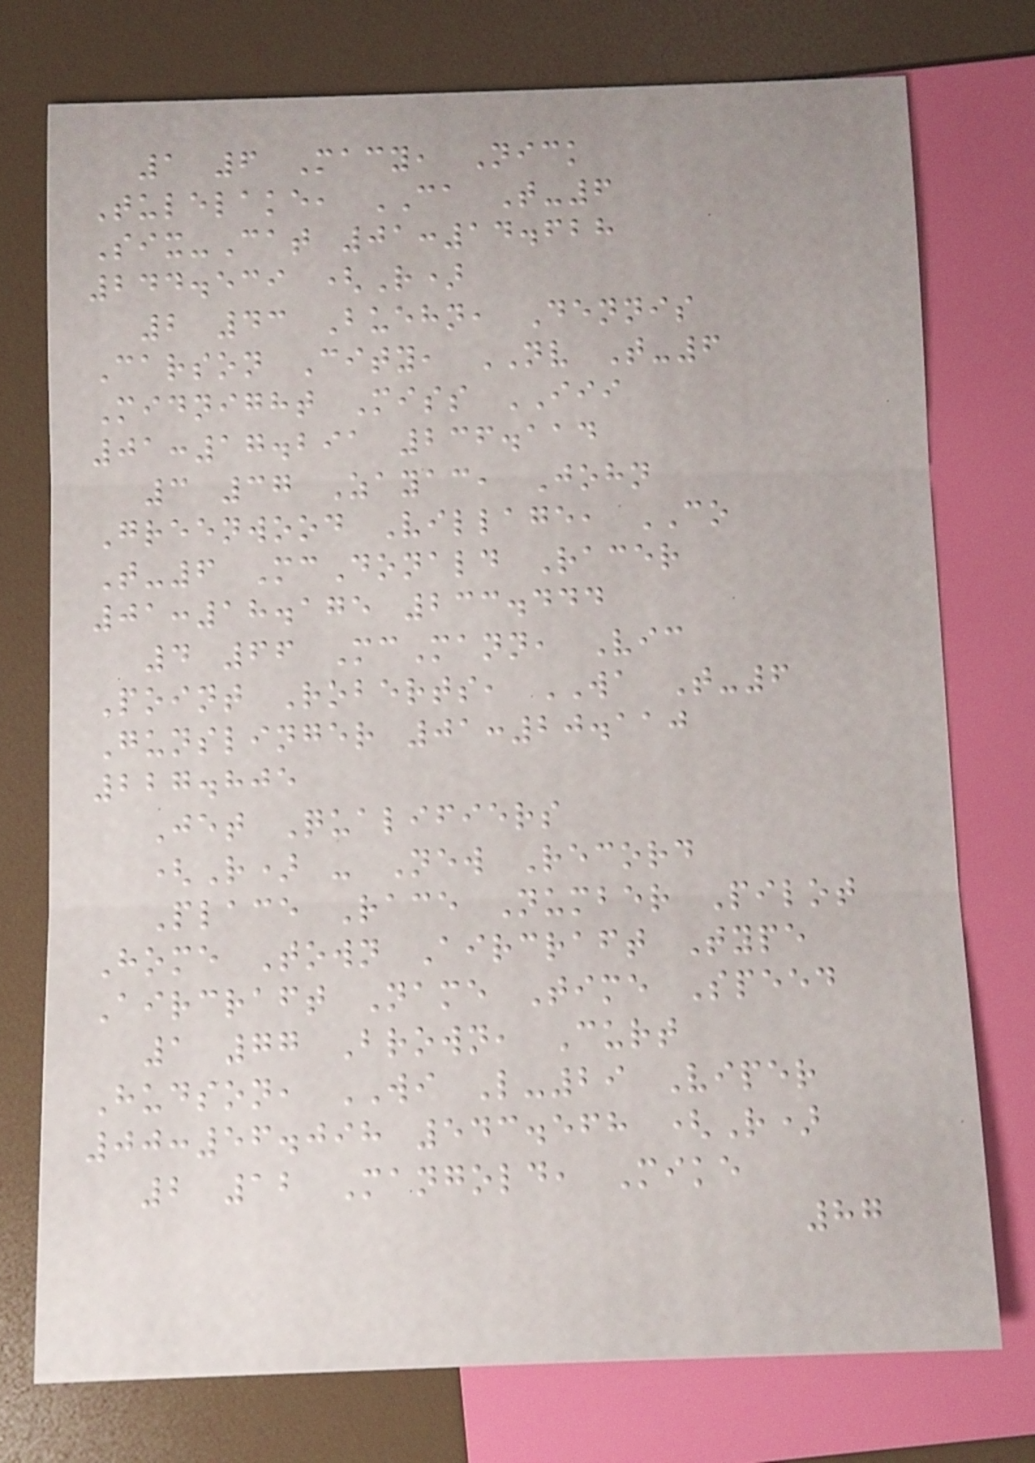1 6 Macy, Nick
Tulelake, CA T-6
Six-Cat 01:14.628
244.539 (R)
2 43 Buehn, Dennis
Carson City, NV T-6
Midnight Miss III
01:17.291 236.114
3 37 Zayac, John
Greenwood Village, CO
T-6 McDonald Racer
01:18.175 233.444
4 66 McMann, Vic
Point Roberts, WA T-6
Gunslinger 01:20.110
227.805
Jet Qualifiers
(R) - New Record
Place Race Number Pilot
Home Town Aircraft Type
Aircraft Name Time Speed
1 77 Brown, Curt
Hudson, WI L-29 Viper
00:56.098 543.568 (R)
2 12 Mangold, Mike
87
